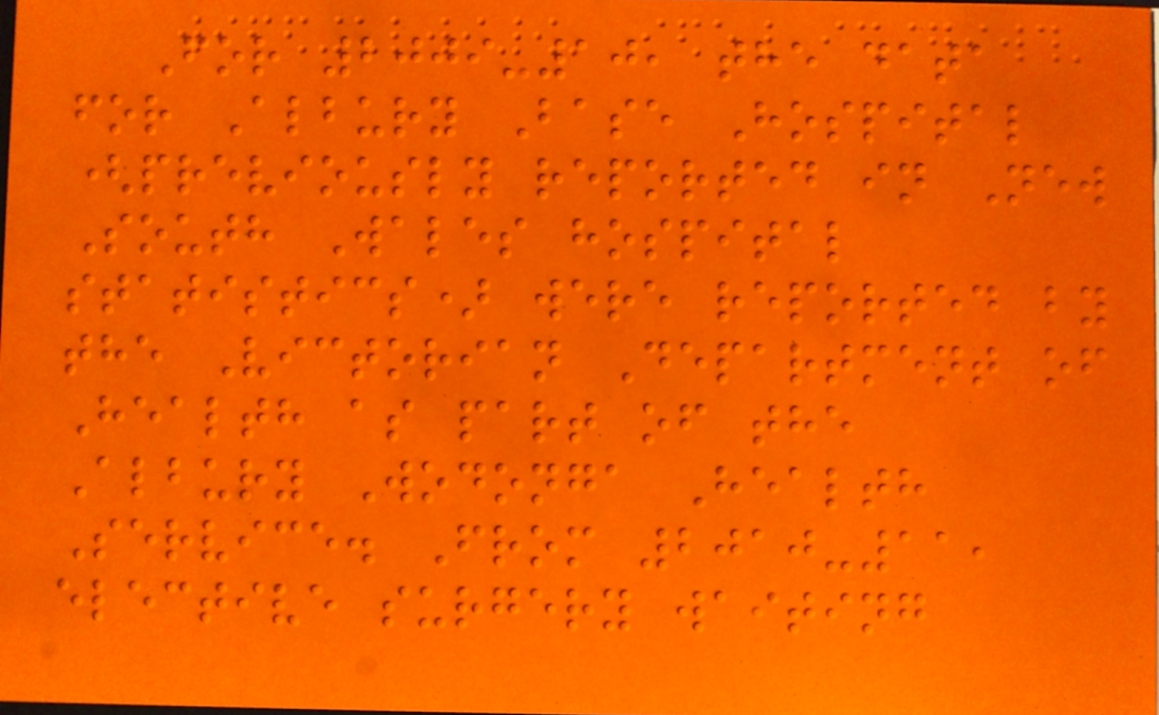For 2009-10, the data
for Albury Base Hospital
(previously reported in New
South Wales hospital
statistics) were reported by
the Victorian Department of
Health as part of the
Albury Wodonga Health
Service. From 2010-11,
elective surgery waiting
